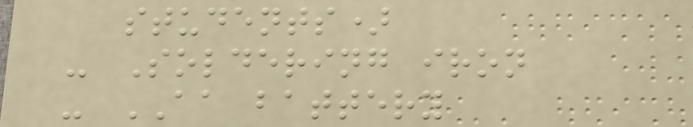students)
- Soldering iron
- AA battery
